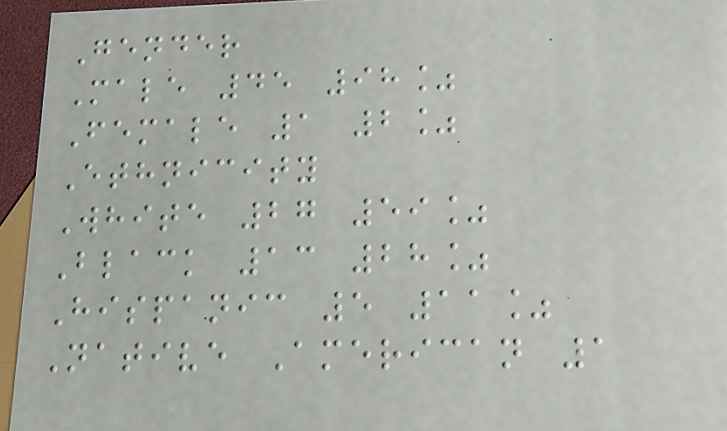Gender
Male 45 98%
Female 1 2%
Ethnicity
White 27 59%
Black 13 28%
Hispanic 5 11%
Native American 1
